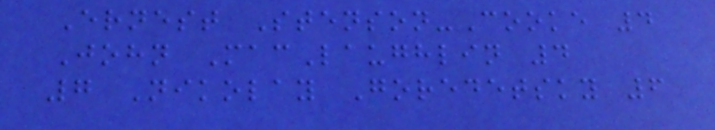Ernest Stenson-Cooke 4
John MacLaughlin 4
7 Nikolay Goredetsky 6
